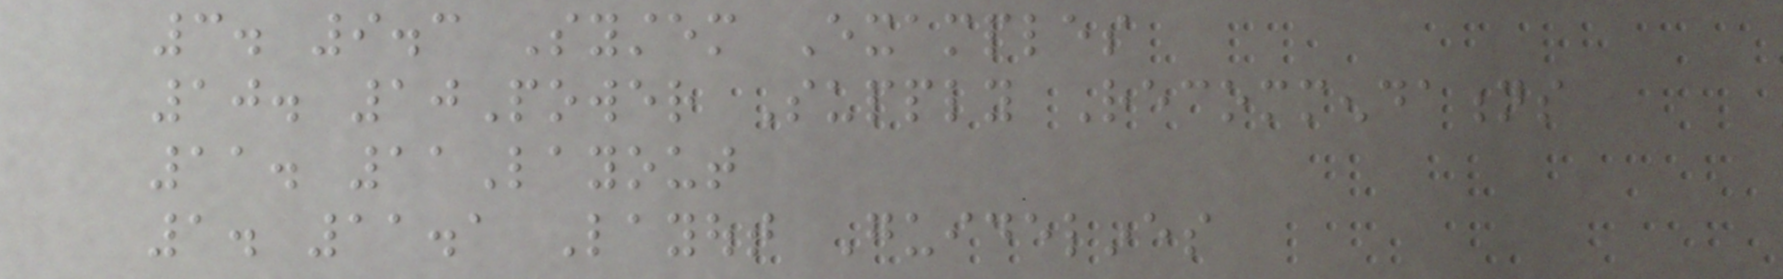3. 9.3 System Examples
10. 10Power Supply Recommendations
11. 11Layout
1. 11.1 Layout Guidelines
